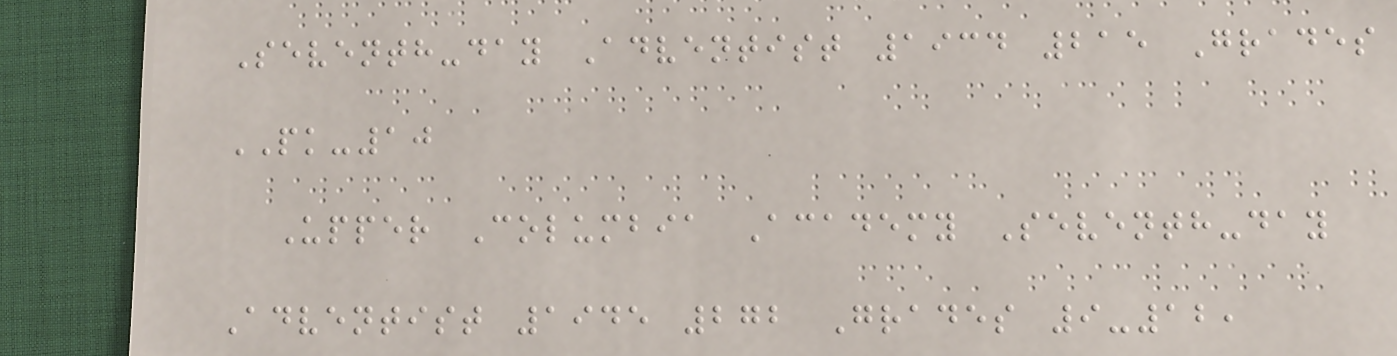Seventh-day Adventist 1934 215 Grades
PK-10
Upper Columbia Academy Seventh-day
Adventist 1945 272 Grades 9-12,
